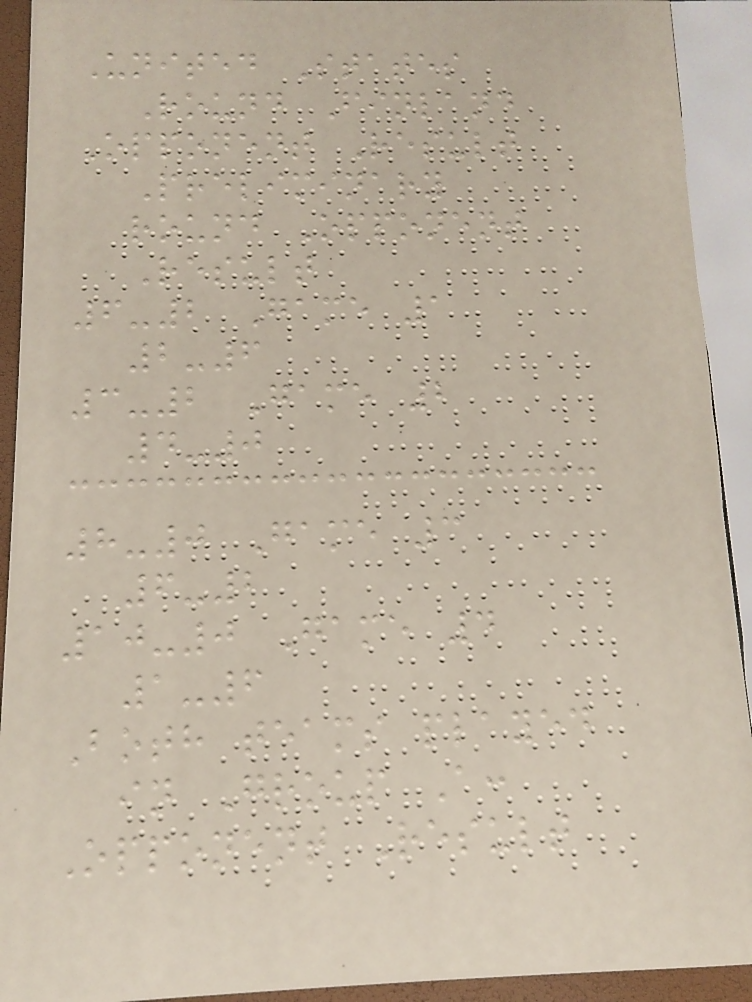United States
Round Finland
Opponent Result
Preliminary
round Opponent
Result
6-2 Game 1
2-6
3-2 Game 2
4-0
8-0 Game 3
6-2
10-0 Game 4
1-6
Both teams played
in Group A:
Opponent Result
